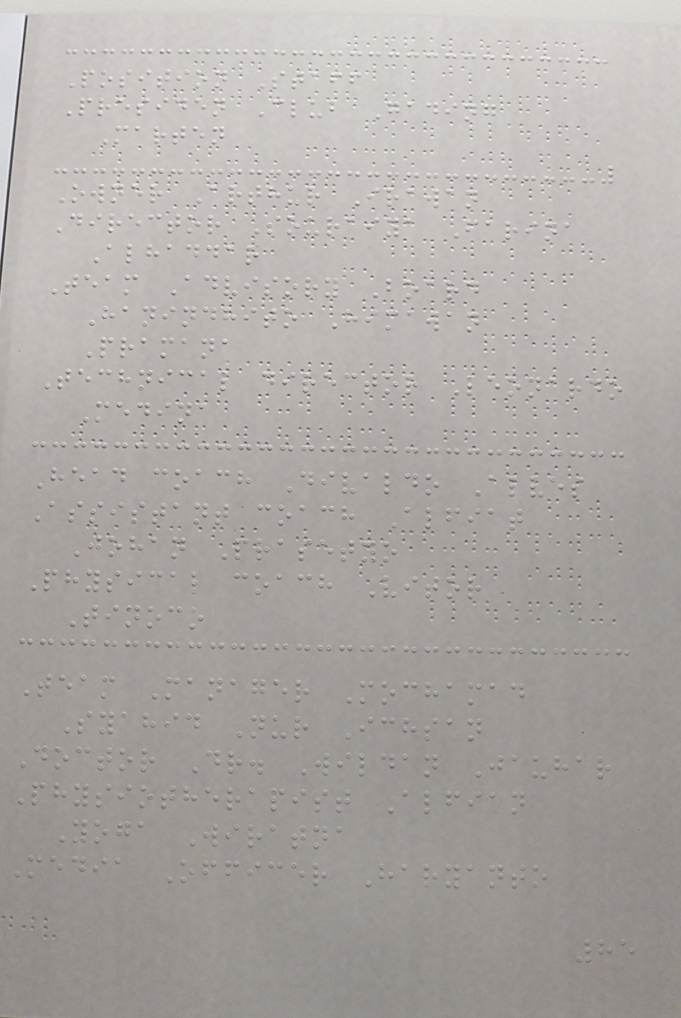Position Staff
Presiden Club Gading
Marten
Owner Arthur Irawan
Director Souraiya Farina
Alhaddar
Team Advisory Board
Hanindhito Himawan
Pramana
Technical director Leonardo
Medina
Head coach Divaldo Alves
Assistant coach Alfiat
Johan Prasetyo
Physical coach Vitor
Tinoco
Team Manager Mochamad
Syahid Nur Ichsan
Doctor Dr. Wildan Jauhar
Physiotherapist Alfian
Yoga Wiratna
Media Officer Haryanto
85
